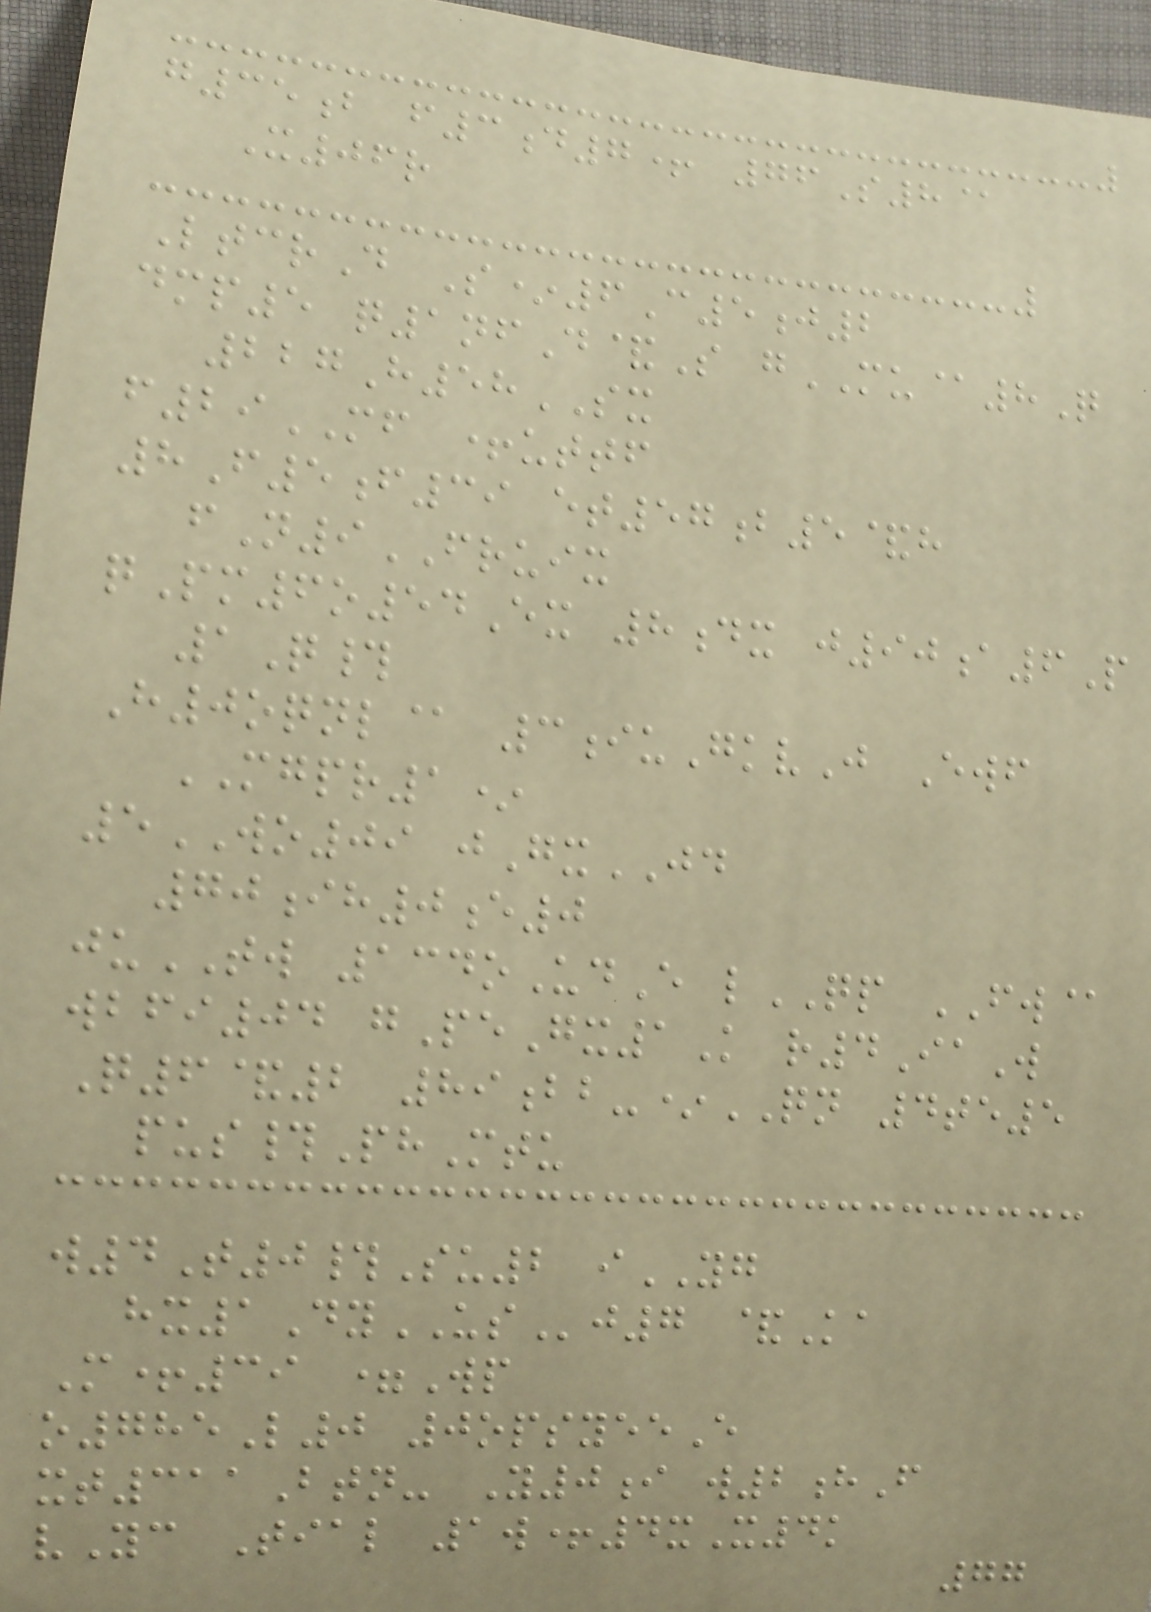g35b f3d7+ 76S8@
X06r
LtcrD S*6C5j2
dmp5 q1nfD&S gMU@8Q
227H58SX
f29MF +uttf
8F5f39 et57b5&h
fN9FRUIX
qPm6o54Ex 8dx j90a6P
1Q#
H0oqnl@ 3iuGkvJ Ewf
MGPR1*
5WO09 jGxJD
70ih0e0
juTW 134oUdE lQP FW@
wbfi04 gPeGx1K r4IaW
Q6&2 89bb-*QN 4te5
pus#PhMtu
w4T0#Su2 iYG
hx1DyUSj7 &Ka
M+39 =Wp
o785L0 0opsyeeE
xt311Btn- Y0i w2hF
vYc Tial 1w+4xX4k
77
